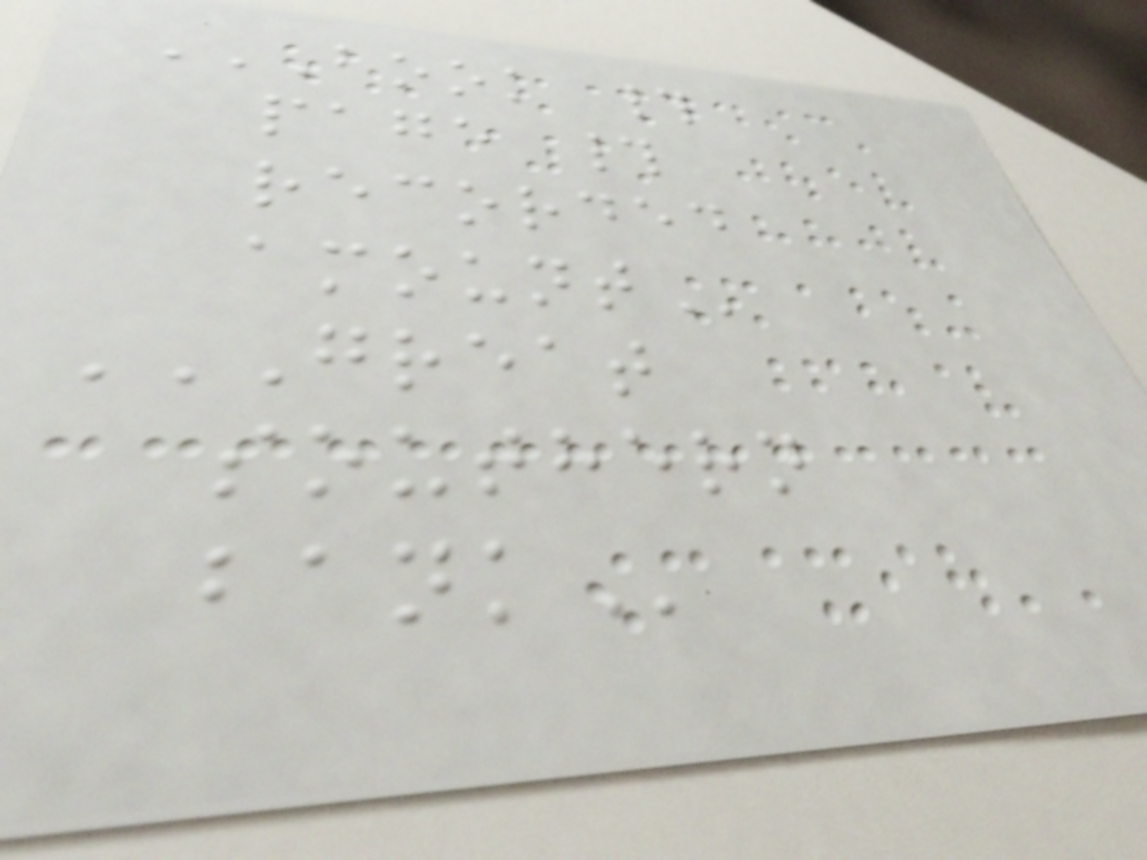BOOK #
PAGE #
RECORDED
AMOUNT
GREAT
SOUTHERN
BANK
